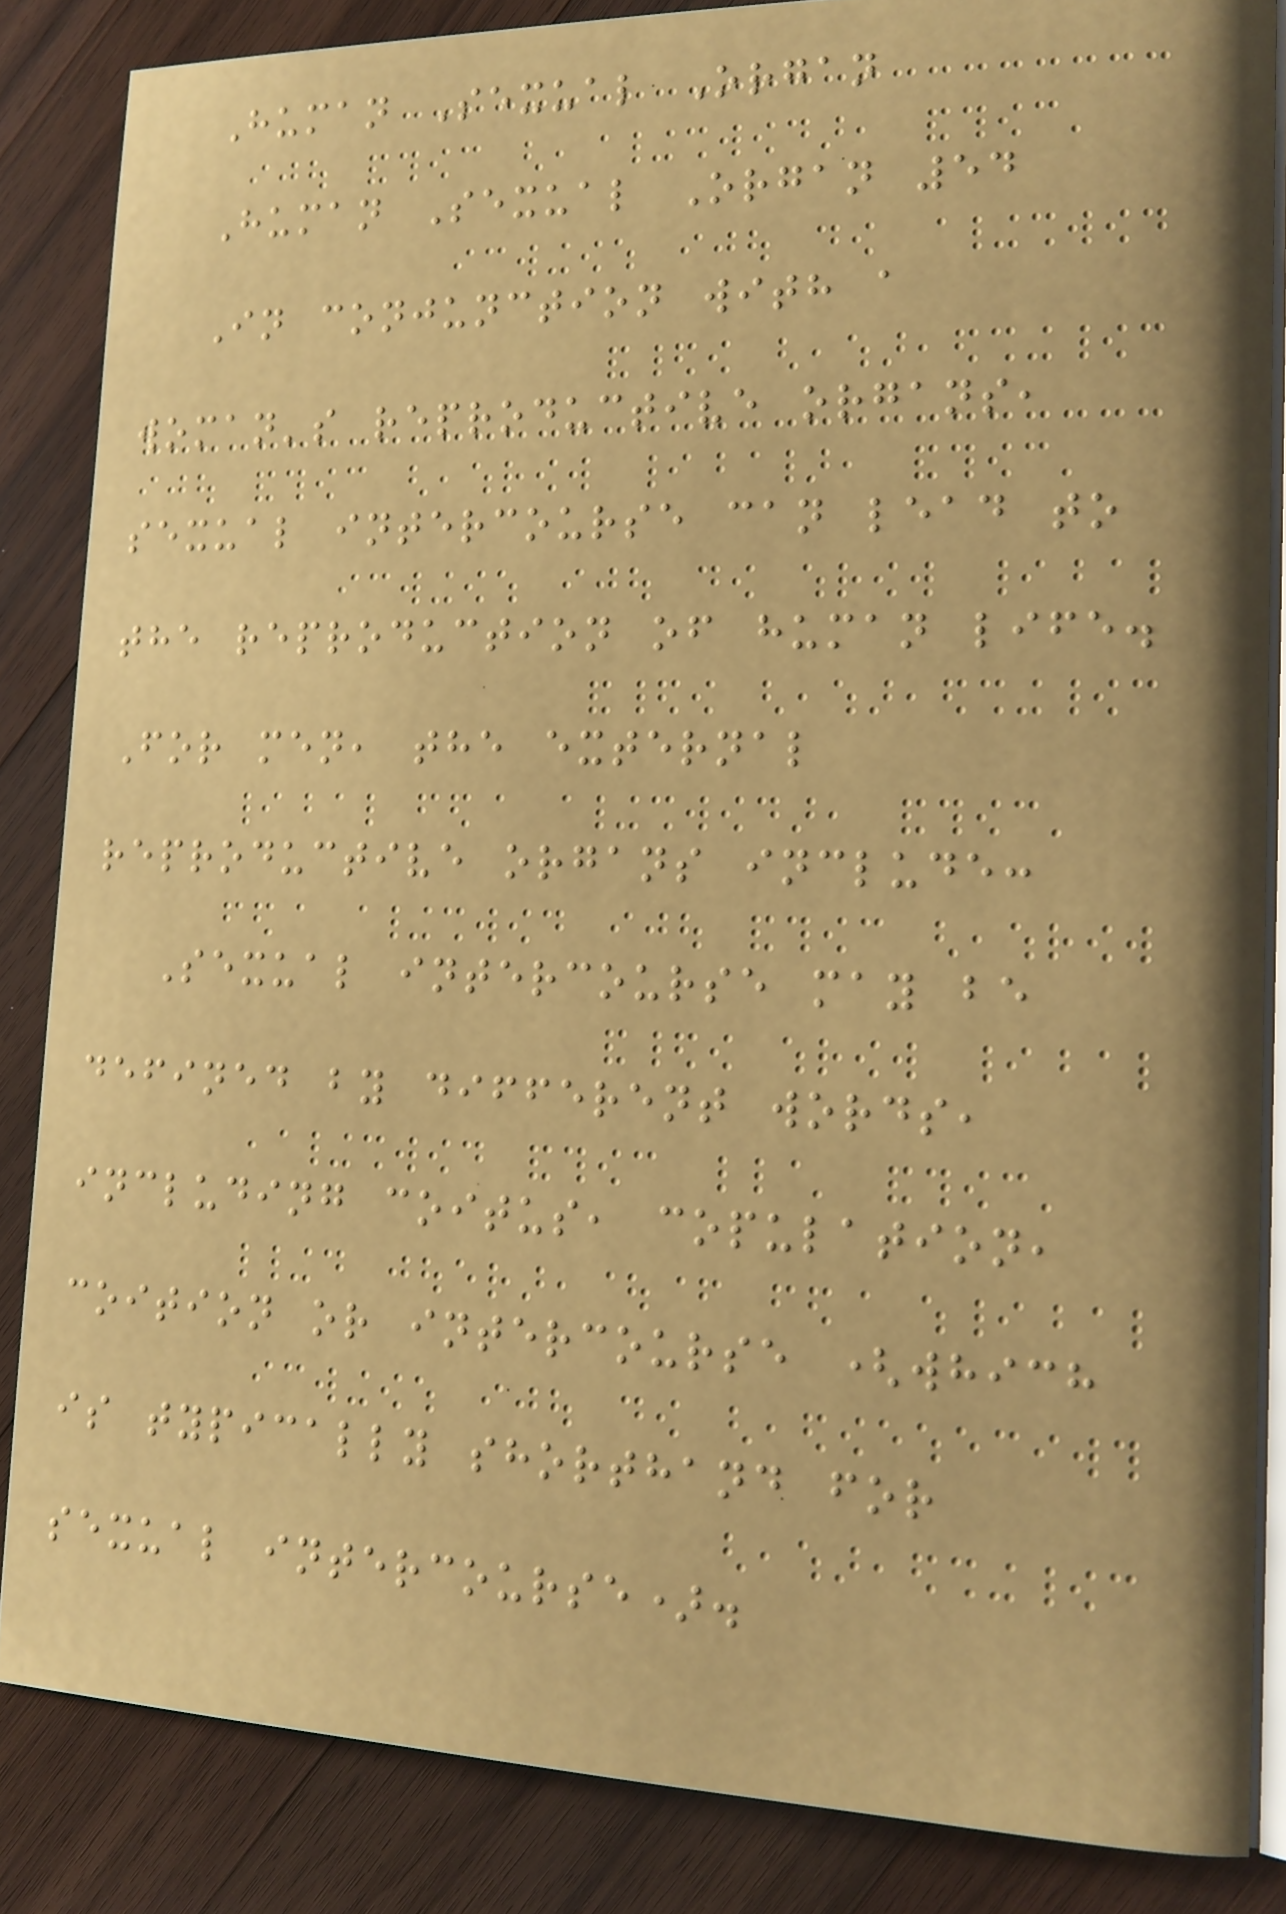Human Sexual Organ
Human Sexual Organ 54
In conjunction with a
woman's reproductive organs,
sexual intercourse can lead to
the reproduction of human life.
For men, the external
reproductive organs include:
Sexual intercourse may be
defined by different words,
including coitus, copulation,
coition or intercourse (which
is typically shorthand for
sexual intercourse).
